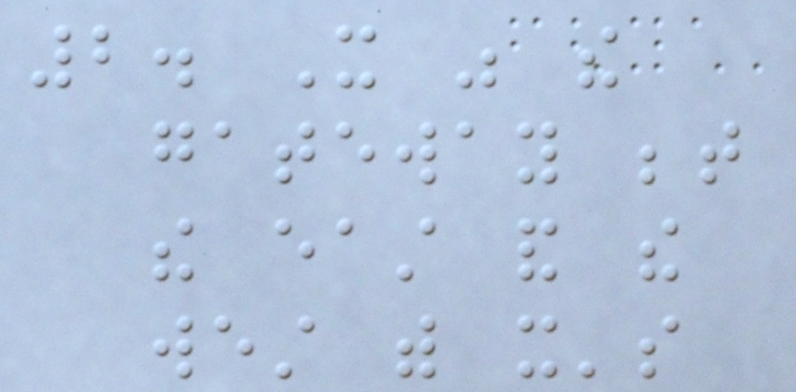2. It was the
gateway between
the east and the
west with it's
